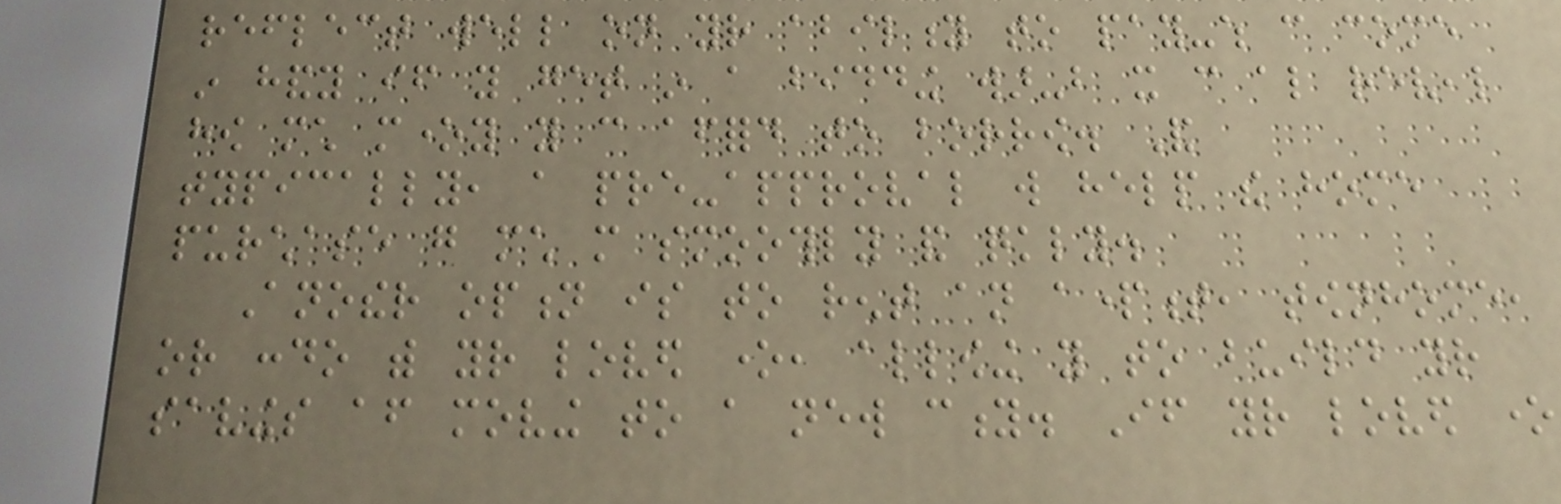reflect well on your ability to pay-which can come
in handy if you get in a bidding war-but it can also reveal
how much money you can afford to borrow. And
typically, a pre-approval will help the home
purchase go much more smoothly and quickly.
Another option is to rent an apartment, townhome,
or condo with your loved one, allowing you to build your
savings after moving to a new city. If your loved one
